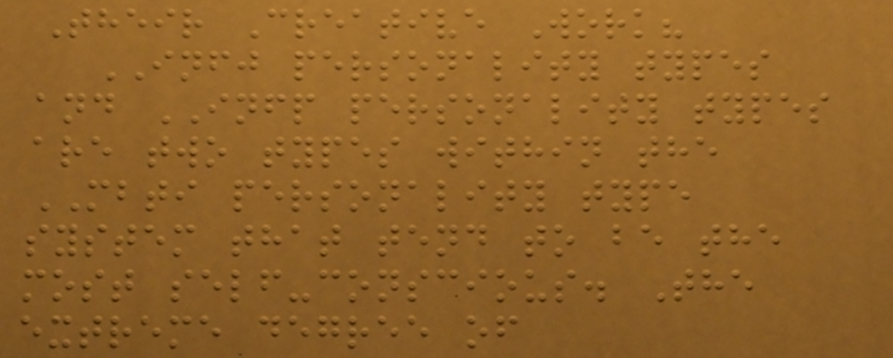Their Creative Work?
INFJ personality types
and INFP personality types
are two types within the
MBTI personality type
system that tend to be the
most self-conscious. The
extreme degree of
